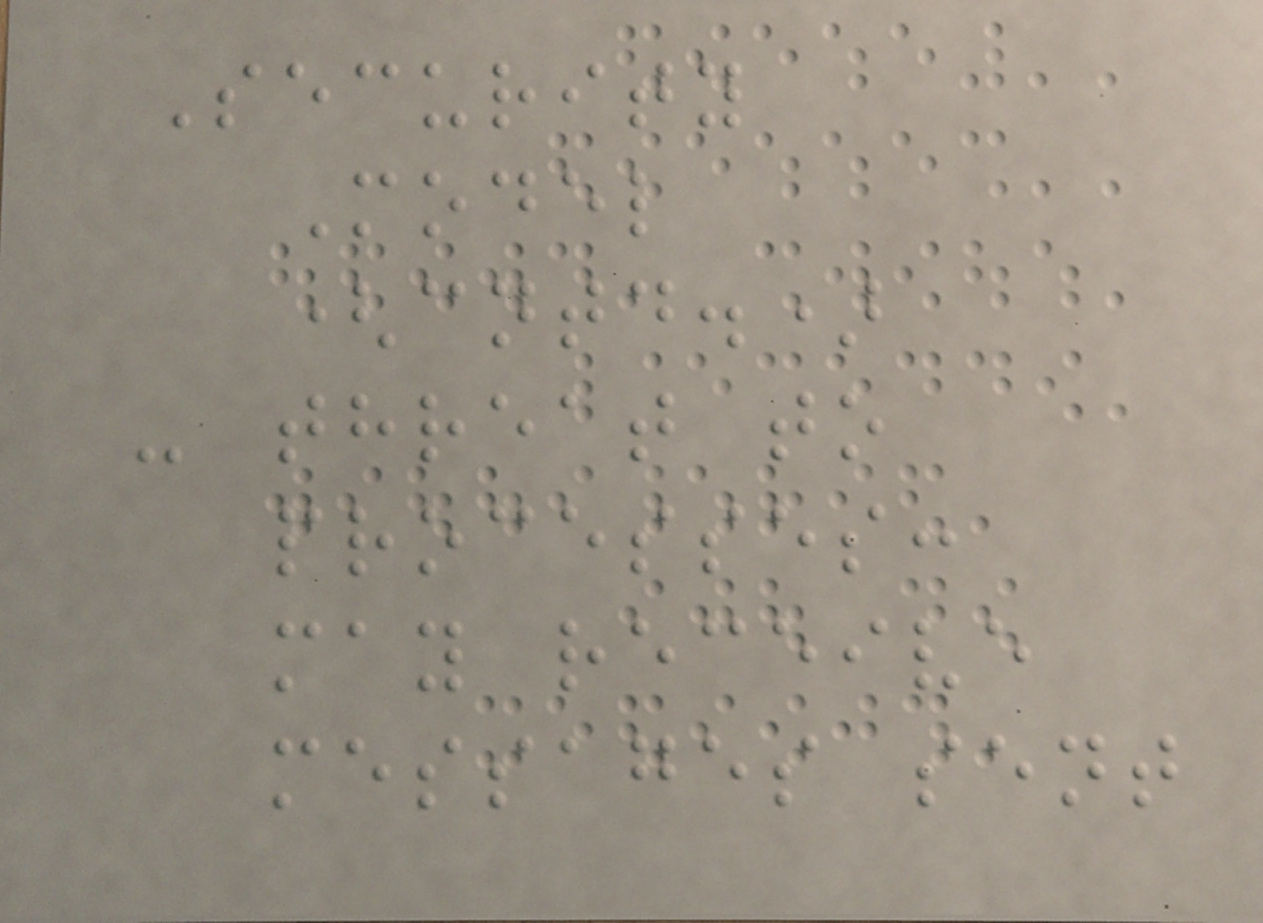Security
Model
(cntd.)
- threat to
processes:
may receive
messages sent
